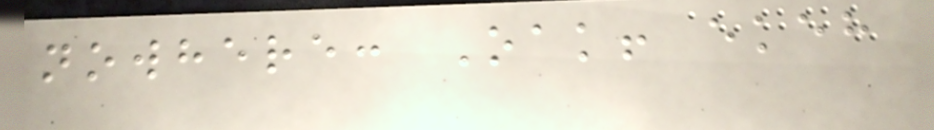nowhere: Oak! ekeh
